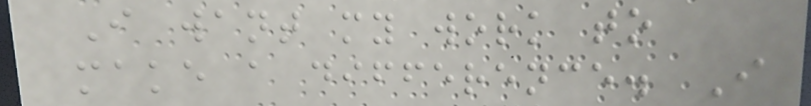I want my work to
make a difference. I
